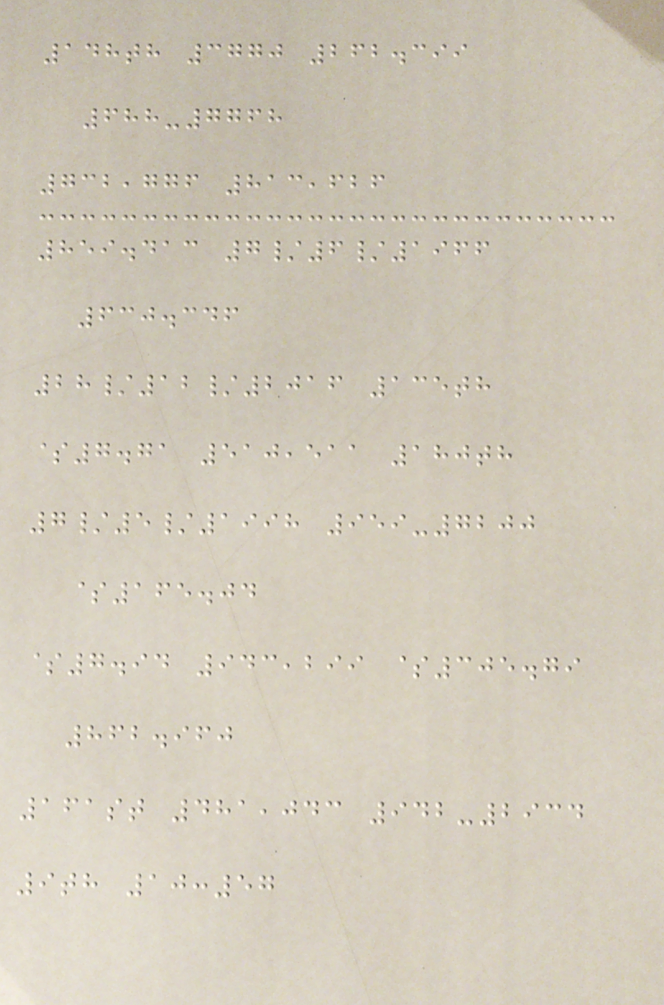148th 3770 262.399
688-7768
732,776 813,626
859.413 7/6/1966
630.346
28/12/2016 135th
$7.71 510,511 180th
7/5/1998 959-7200
$165.04
$7.94 943,299 $305.79
862.960
161st 481,043 942-2934
9th 10:57
